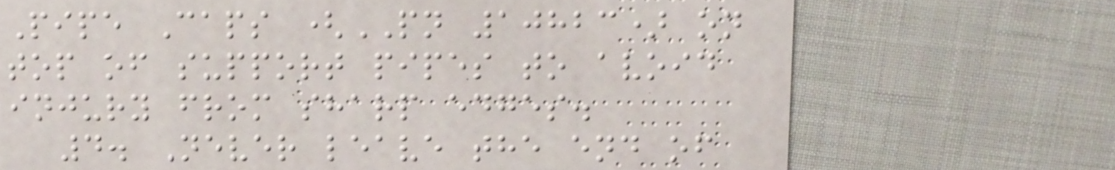Pipe Caps (PN 10823) on
top of support pipes to avoid
injury from sharp edges.
4. Never leave the end of
